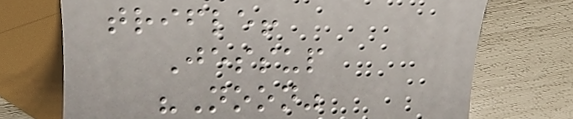trifle!
Jessup
"Noon"
